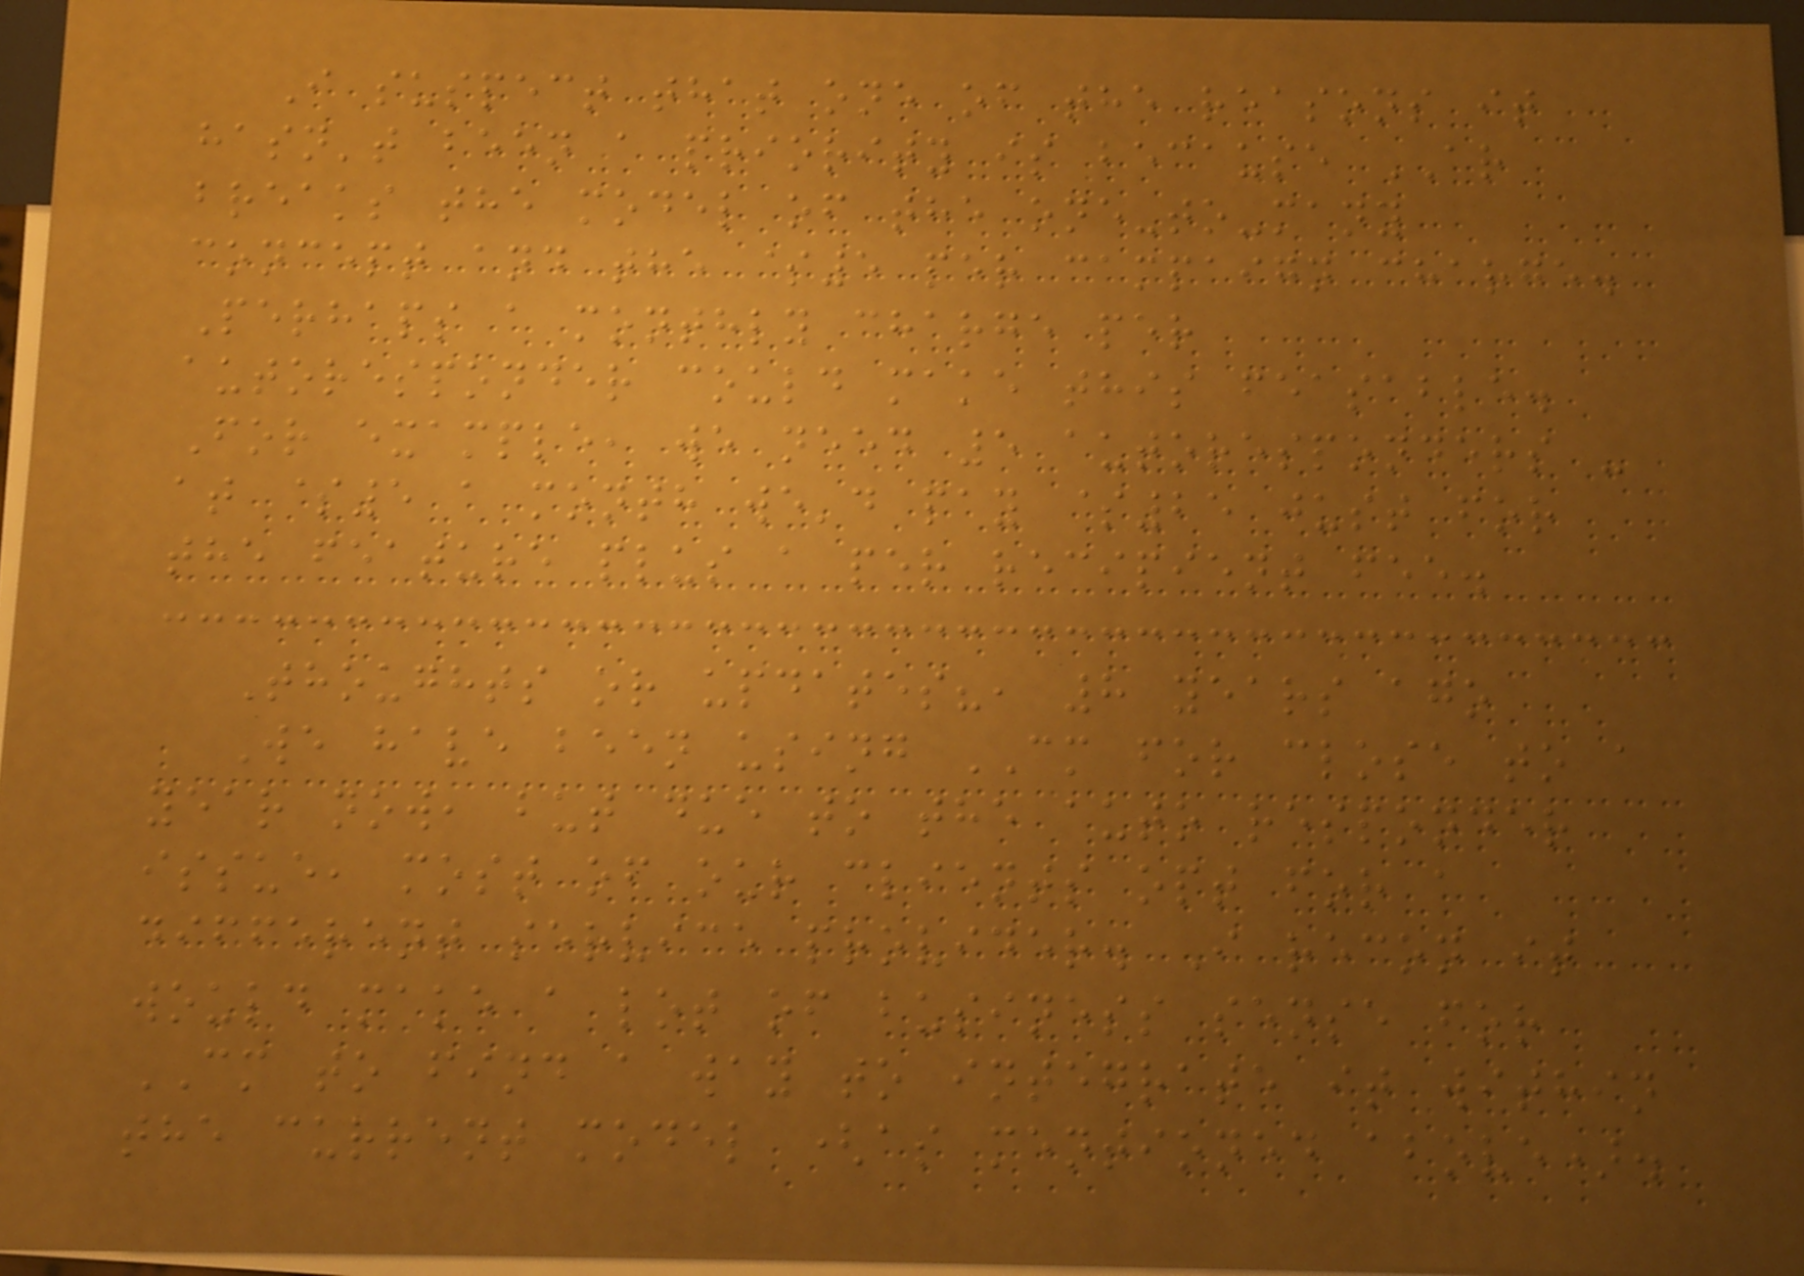I suspect that one of the reasons it
hasn't been a priority is because AR
breaks the model of the one-to-many
concept and the $5 per campaign charge.
Perhaps a monthly charge per
autoresponder could make this feasable.
For example, we need 5 autoresponders -
at $5 a month we'd pay $25 just for
the feature plus a per recipient fee.
Thoughts or updates?, 8 years ago
We have been using CM for close to a
year now, but due to the auto responder
issue, most of our clients opt for a
different service provider. I recon it
would make a lot of business sense for
CM to find a way to integrate it within
the current model (as mentioned above).
